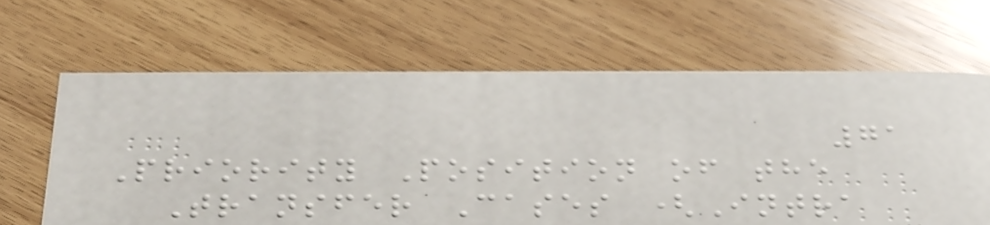71
Priority Position of the
Transfer Cases (Intra
